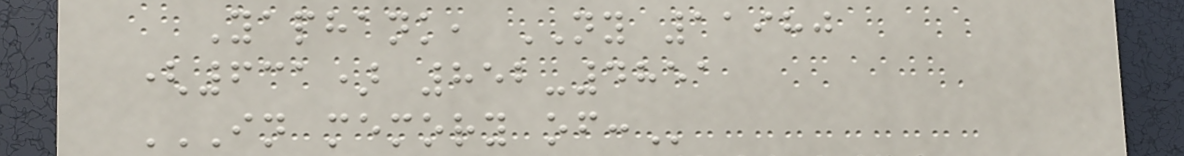Yaphank, NY 11980
(631) 852-4851
IN MEMORY OF:
